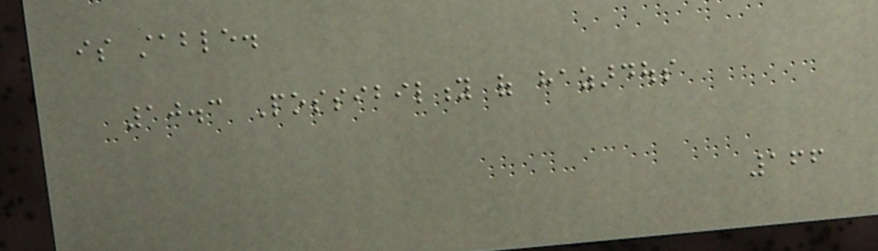is stable.
10.3 Possibility of hazardous
166
